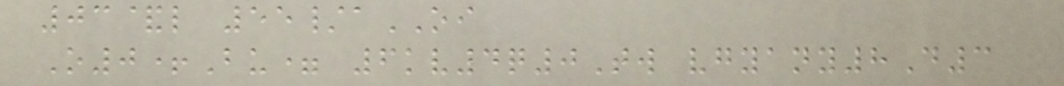03&l 55/aOI
O0+Bu= 6kv4q0Tw vgyany8D3
